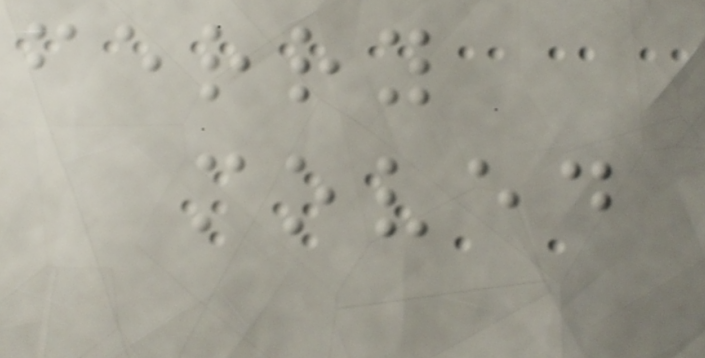ferry
moved
